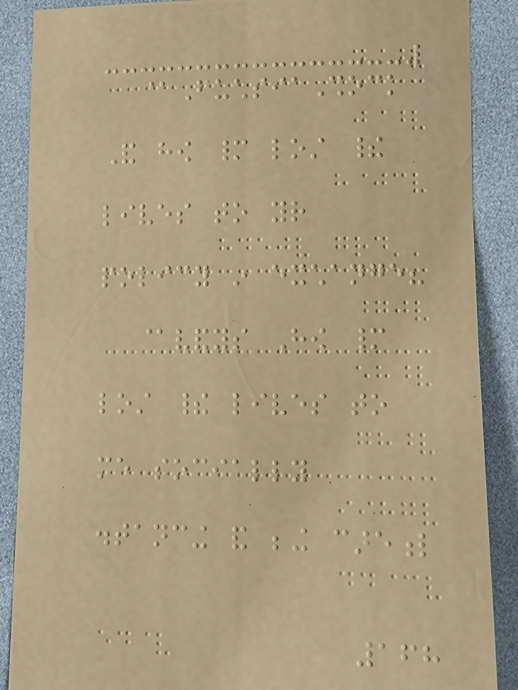@FuchsiaShock
And how many lost their
lives to your
policy in exchange?
@vandys How many
lost their lives to
me socially
distancing and being careful
168
